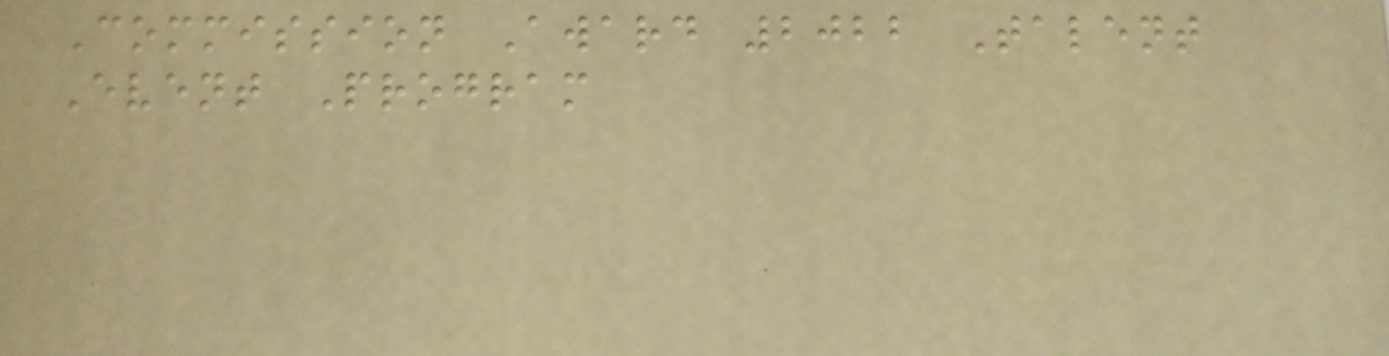Commission Award 2022 Talent
Event Program
